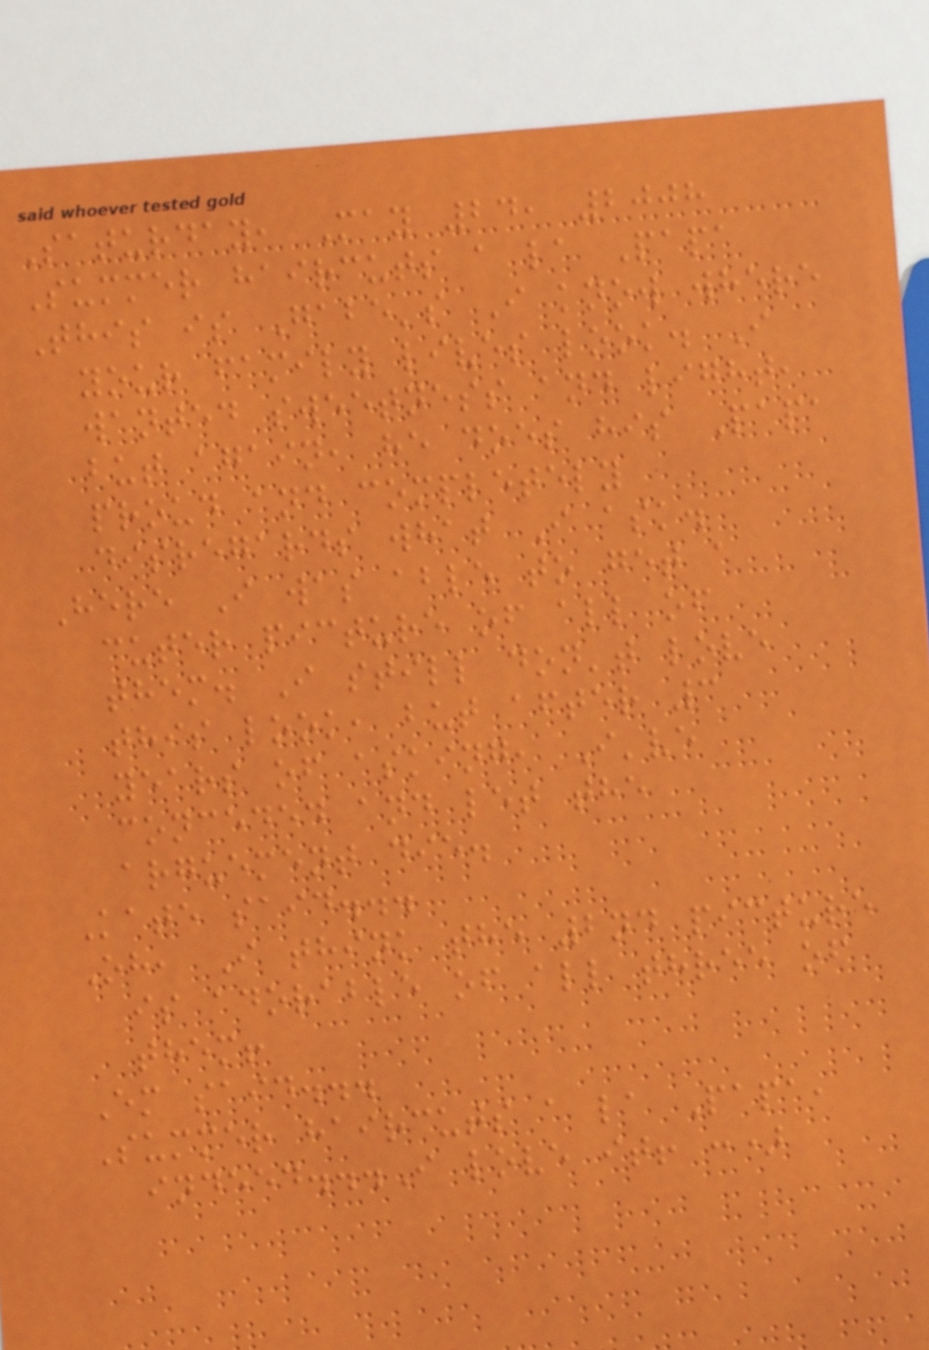Saturday, May 24, 2008
Summer haircuts a la Papa
This is Gabe's I know where
your family lives look. I
wanted sweetness and light,
but again, he does his Papa
proud and completely
disregards what I ask.
Here I was able to get a
cuter picture of all of
them. I still don't love
this look, but after 3
years of asking, I've
conceded and let the
arguement die.
Kate said...
Oh, I think the 2nd picture
is adorable of all three of
them!
Em said...
Summer haircuts a la Papa,
indeed...I love it! :)
